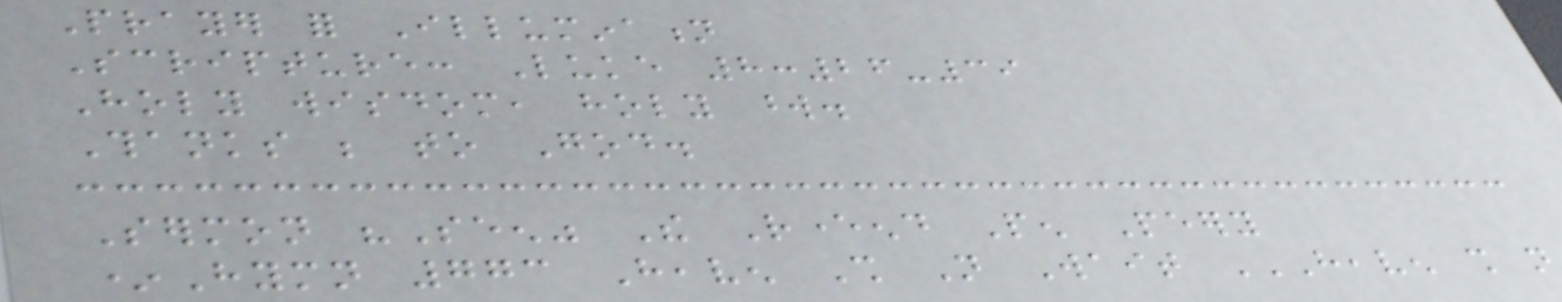Prayer for Illumination
Scripture: Luke 8:26-39
Holy wisdom, holy word.
Thanks be to God.
Sermon "Seen" The Reverend Pen Peery
*Hymn 773 Heaven Shall Not Wait HEAVEN SHALL NOT
